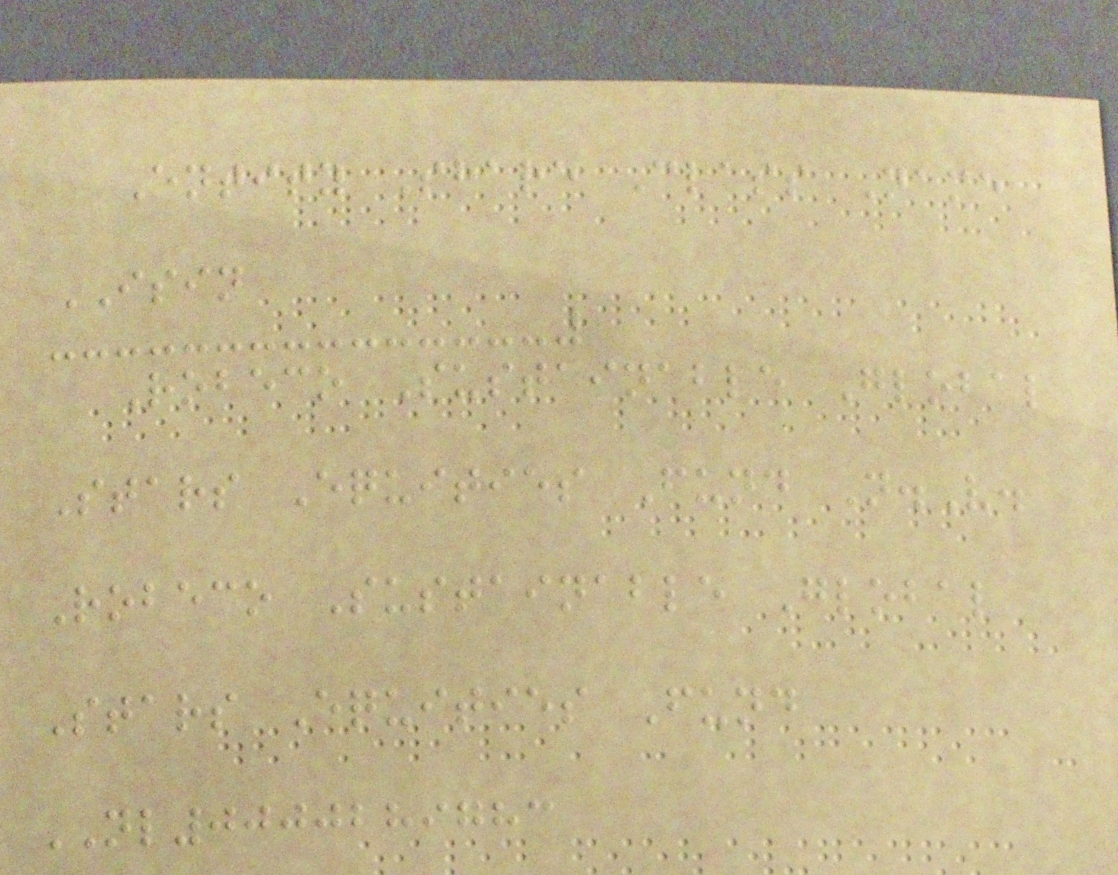Entity Share Class Name
ISIN
Robeco Sustainable Global
Stars Equities Fund N.V.
Robeco Sustainable Global
Stars Equities Fund
NL0000289783
